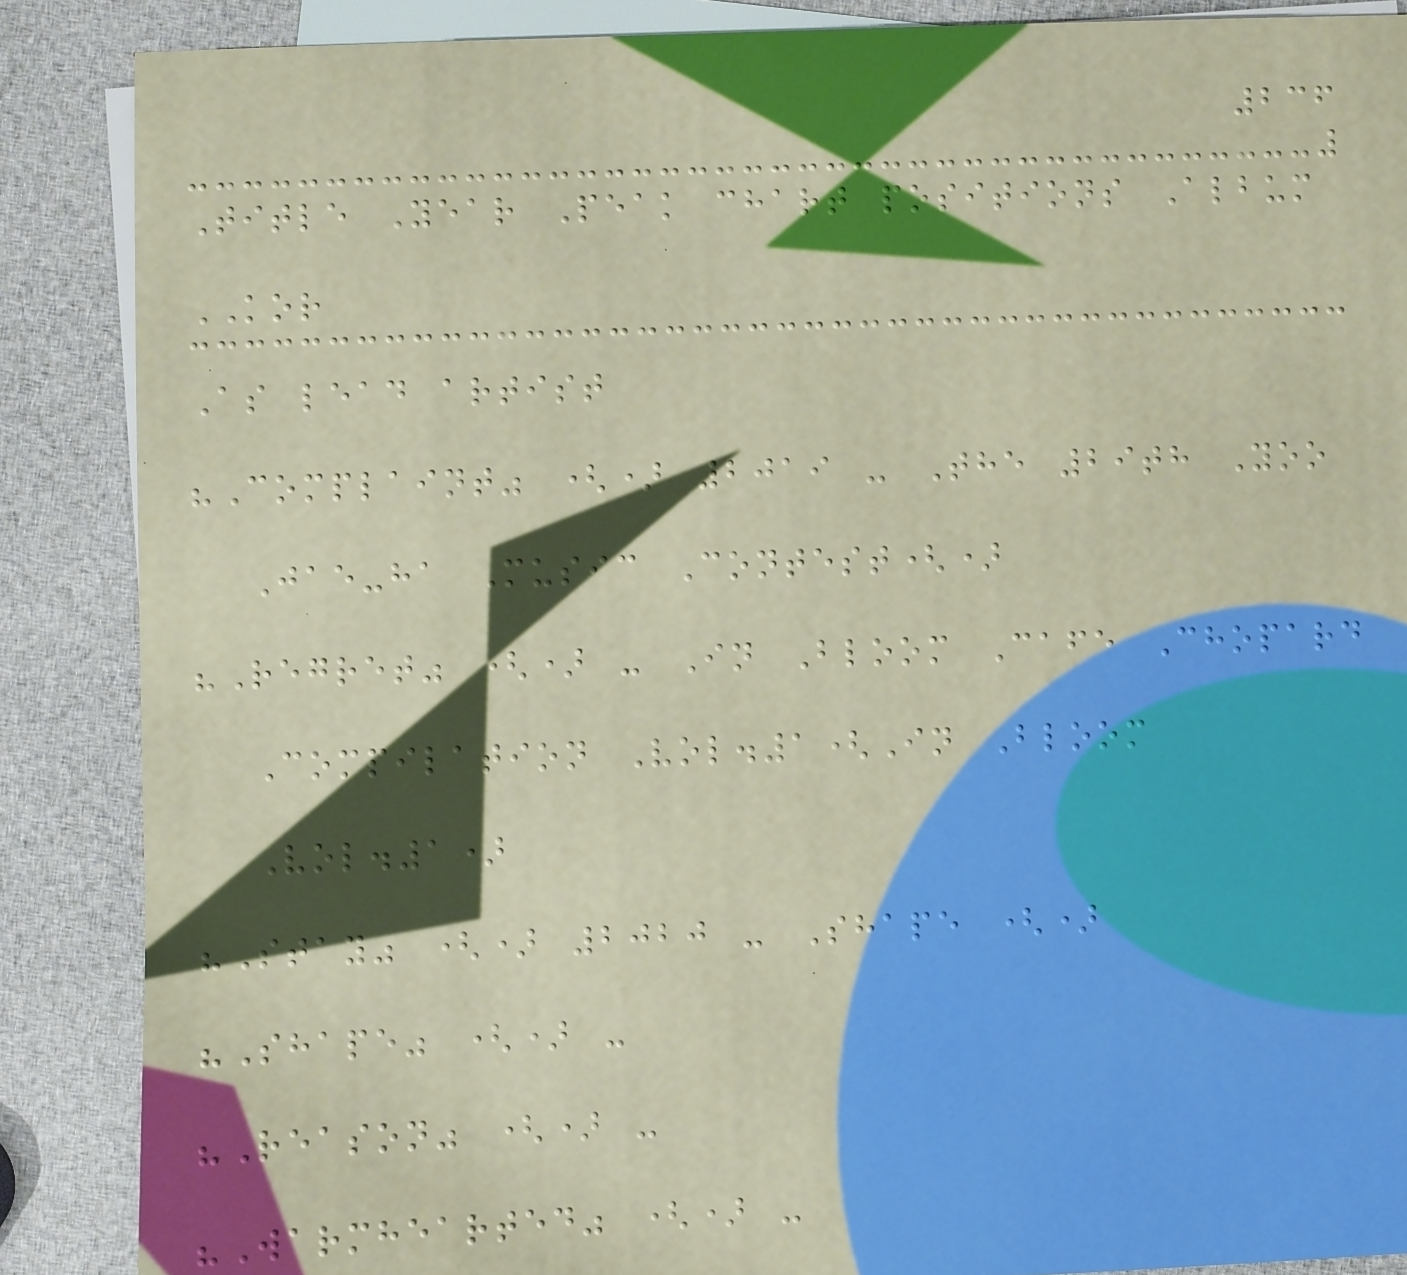236
Title Year Peak chart positions Album
KOR
As lead artist
"Complaint" () 2019 - The 29th Yoo
Jae-ha Music Contest()
"Regret" () - In Bloom Cafe Chopard
Compilation Vol.1(In Bloom
Vol.1)
"Stay" () 2020 - Shape ()
"Shape" () -
"Reason" () -
"Warmhearted" () -
